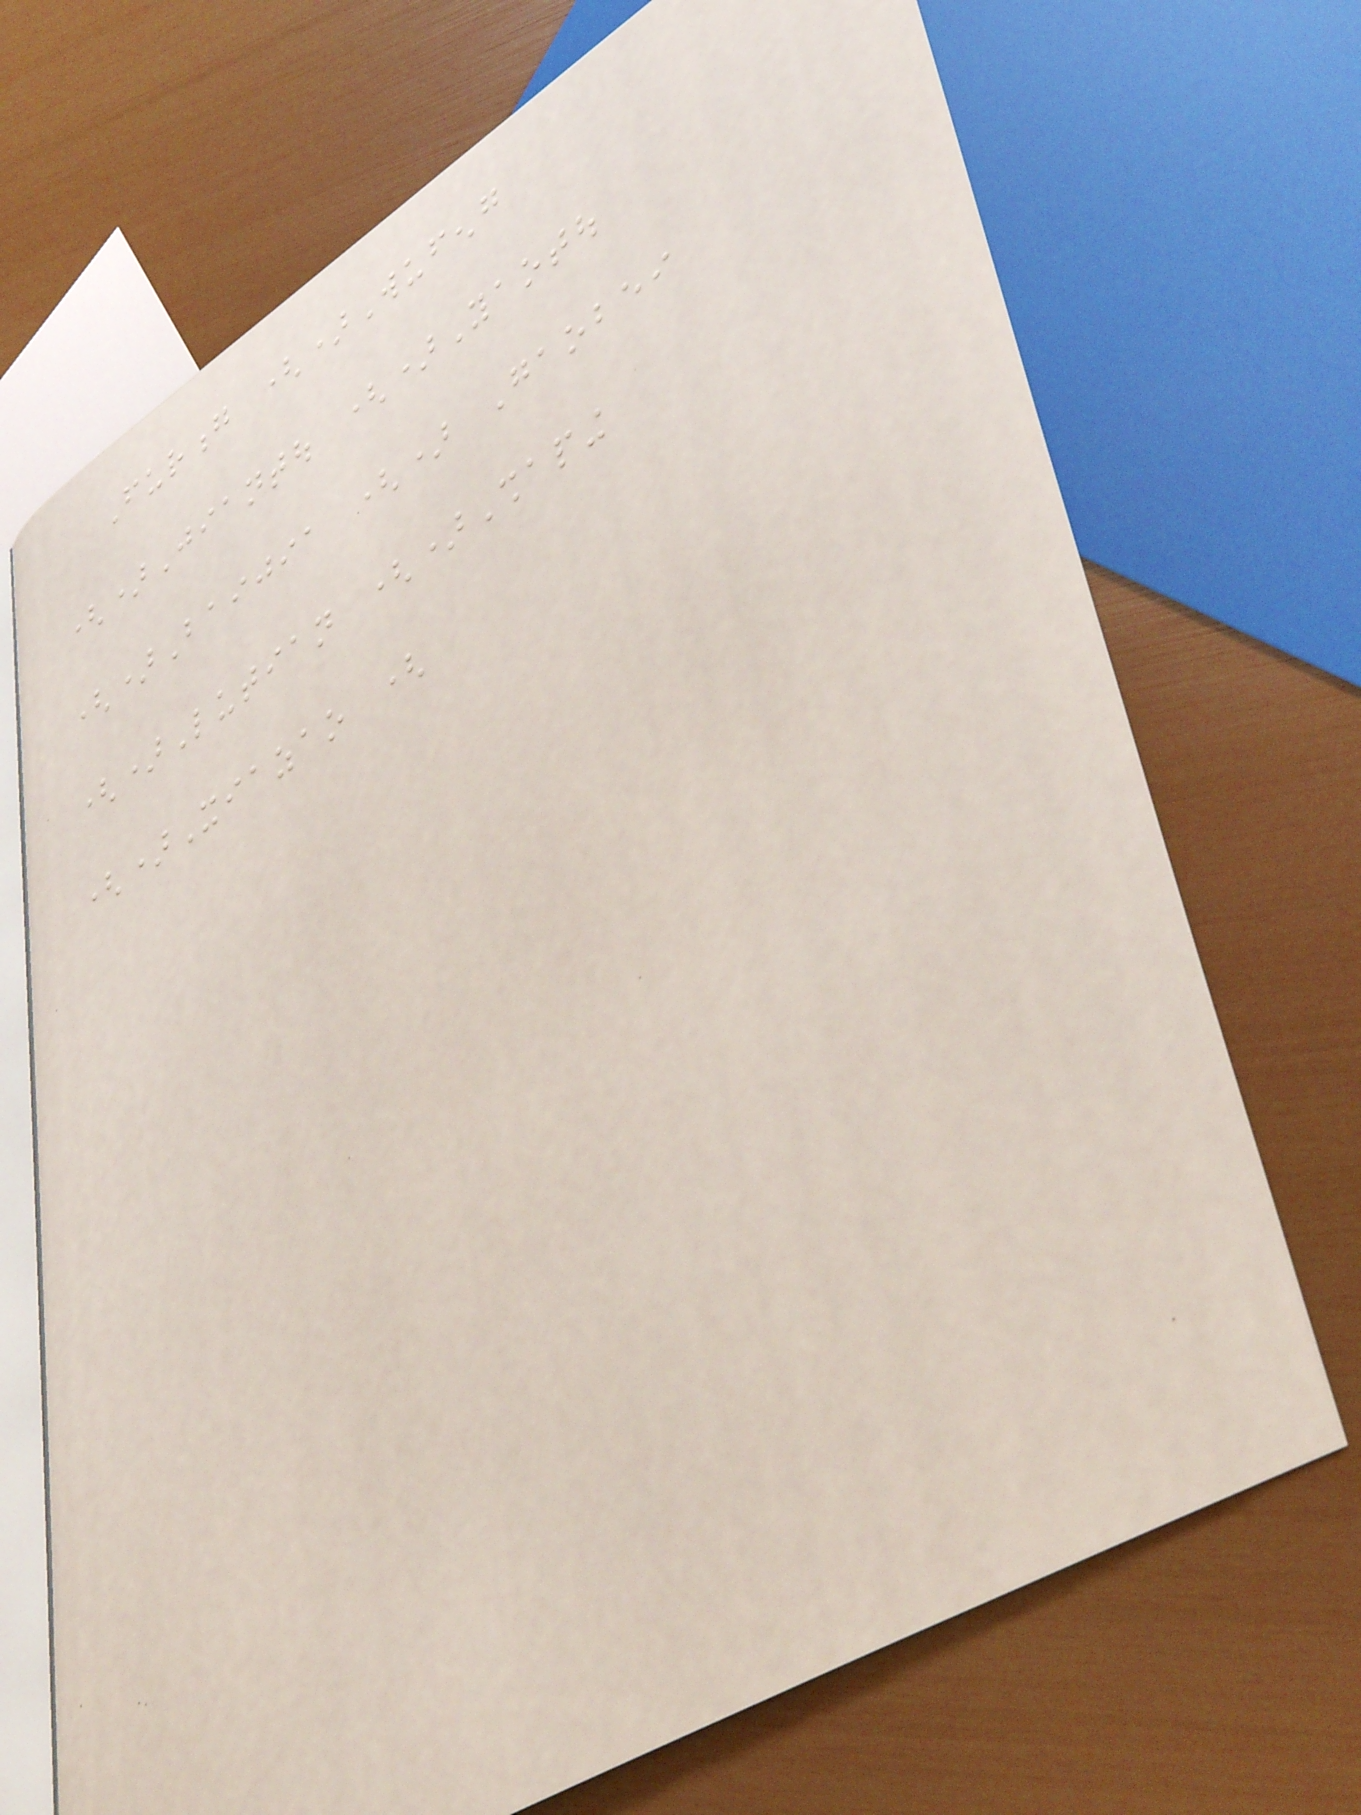Furong ()Wufeng
()Jiantou ()Yaotou
()Baijia () Gaobei
()Lutian ()Shaping
()Xiazao (
